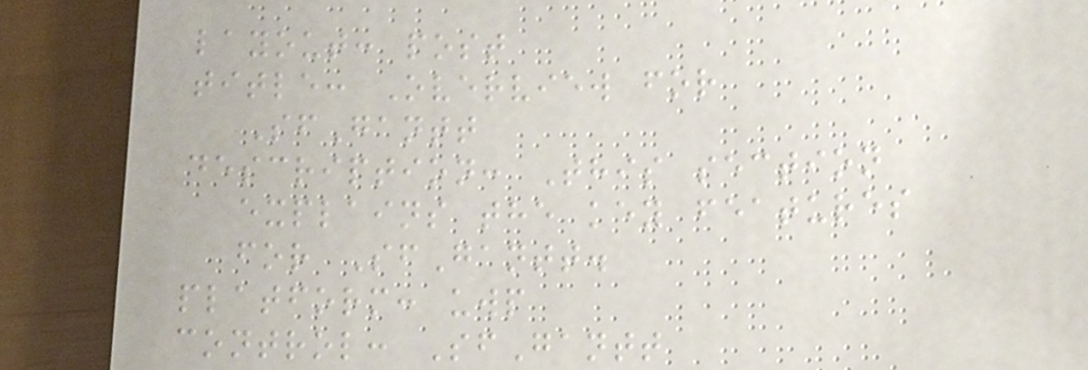layout: post
title: Overview for
SfGantt
description: This section
explains the key features
for SfGantt.
platform: uwp
control: SfGantt
